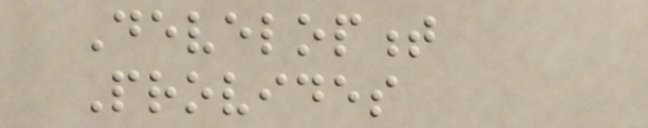Development
Provides
